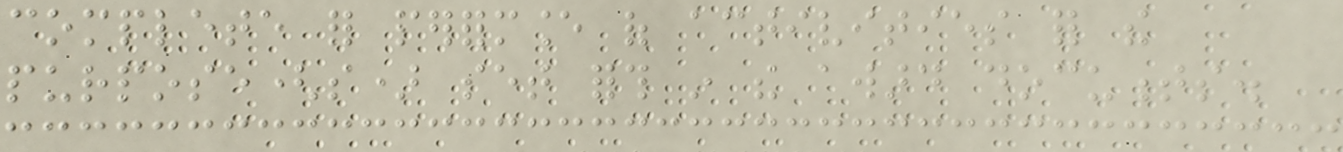complete for performance of activities for the
purpose(s) set forth in the award documents.
